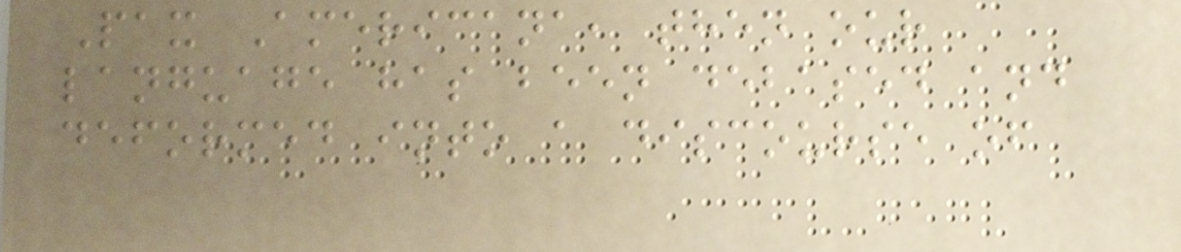Pax Americana, then our
language has been debased and
deformed into a discourse of
